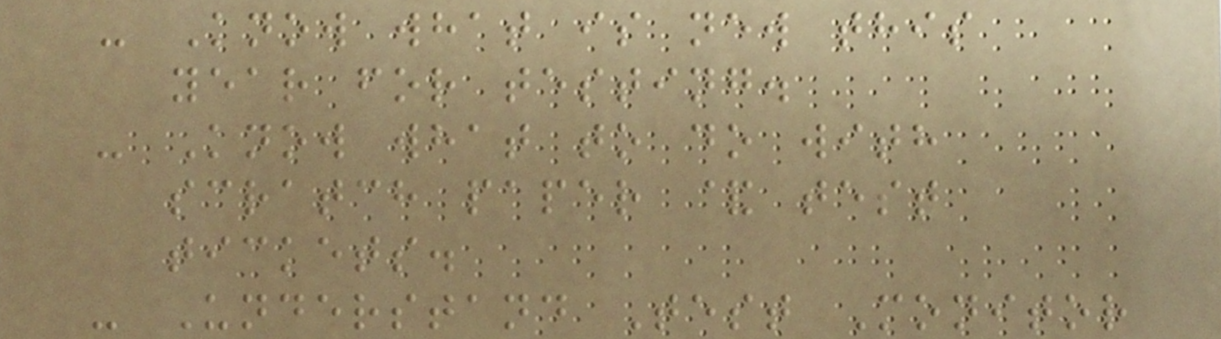- Know what is new this
year for testing.
- Know what to do with
scratch paper & test
tickets.
- Understand Test Monitor
